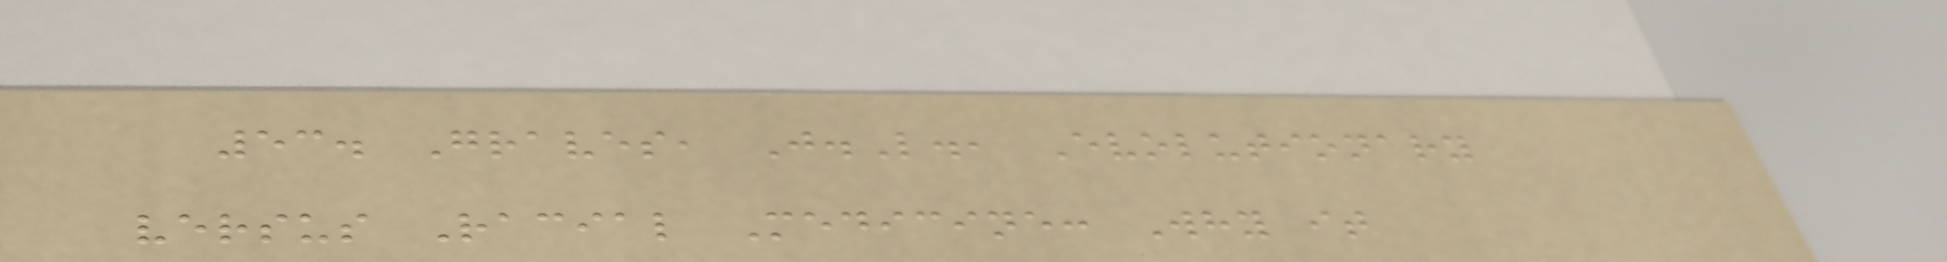53. Graves, J.L., Evolutionary
versus Racial Medicine: Why it
